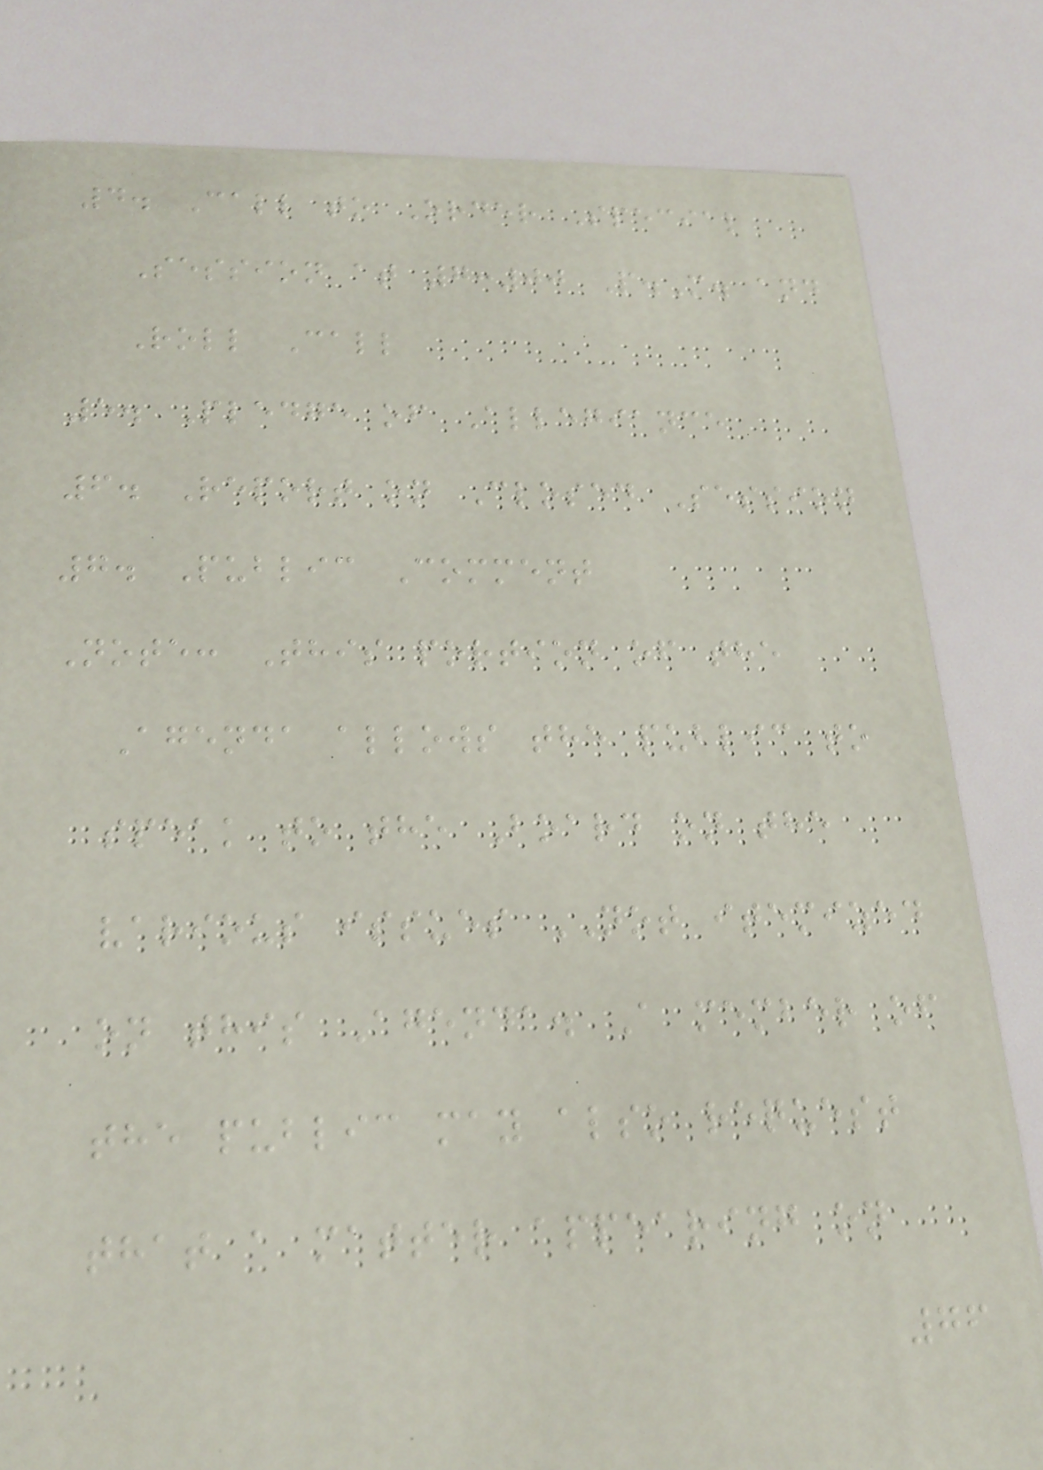4. Call to Order Special
Session at 7:00 P.M. and
Roll Call
5. Pledge of Allegiance
6. Report on Closed Session
7. Public Comment
Note: This portion of the
Agenda allows the public to
speak to the Board on the
various issues NOT itemized
on this Agenda. A member of
the public may also request
that a matter appearing on
76
